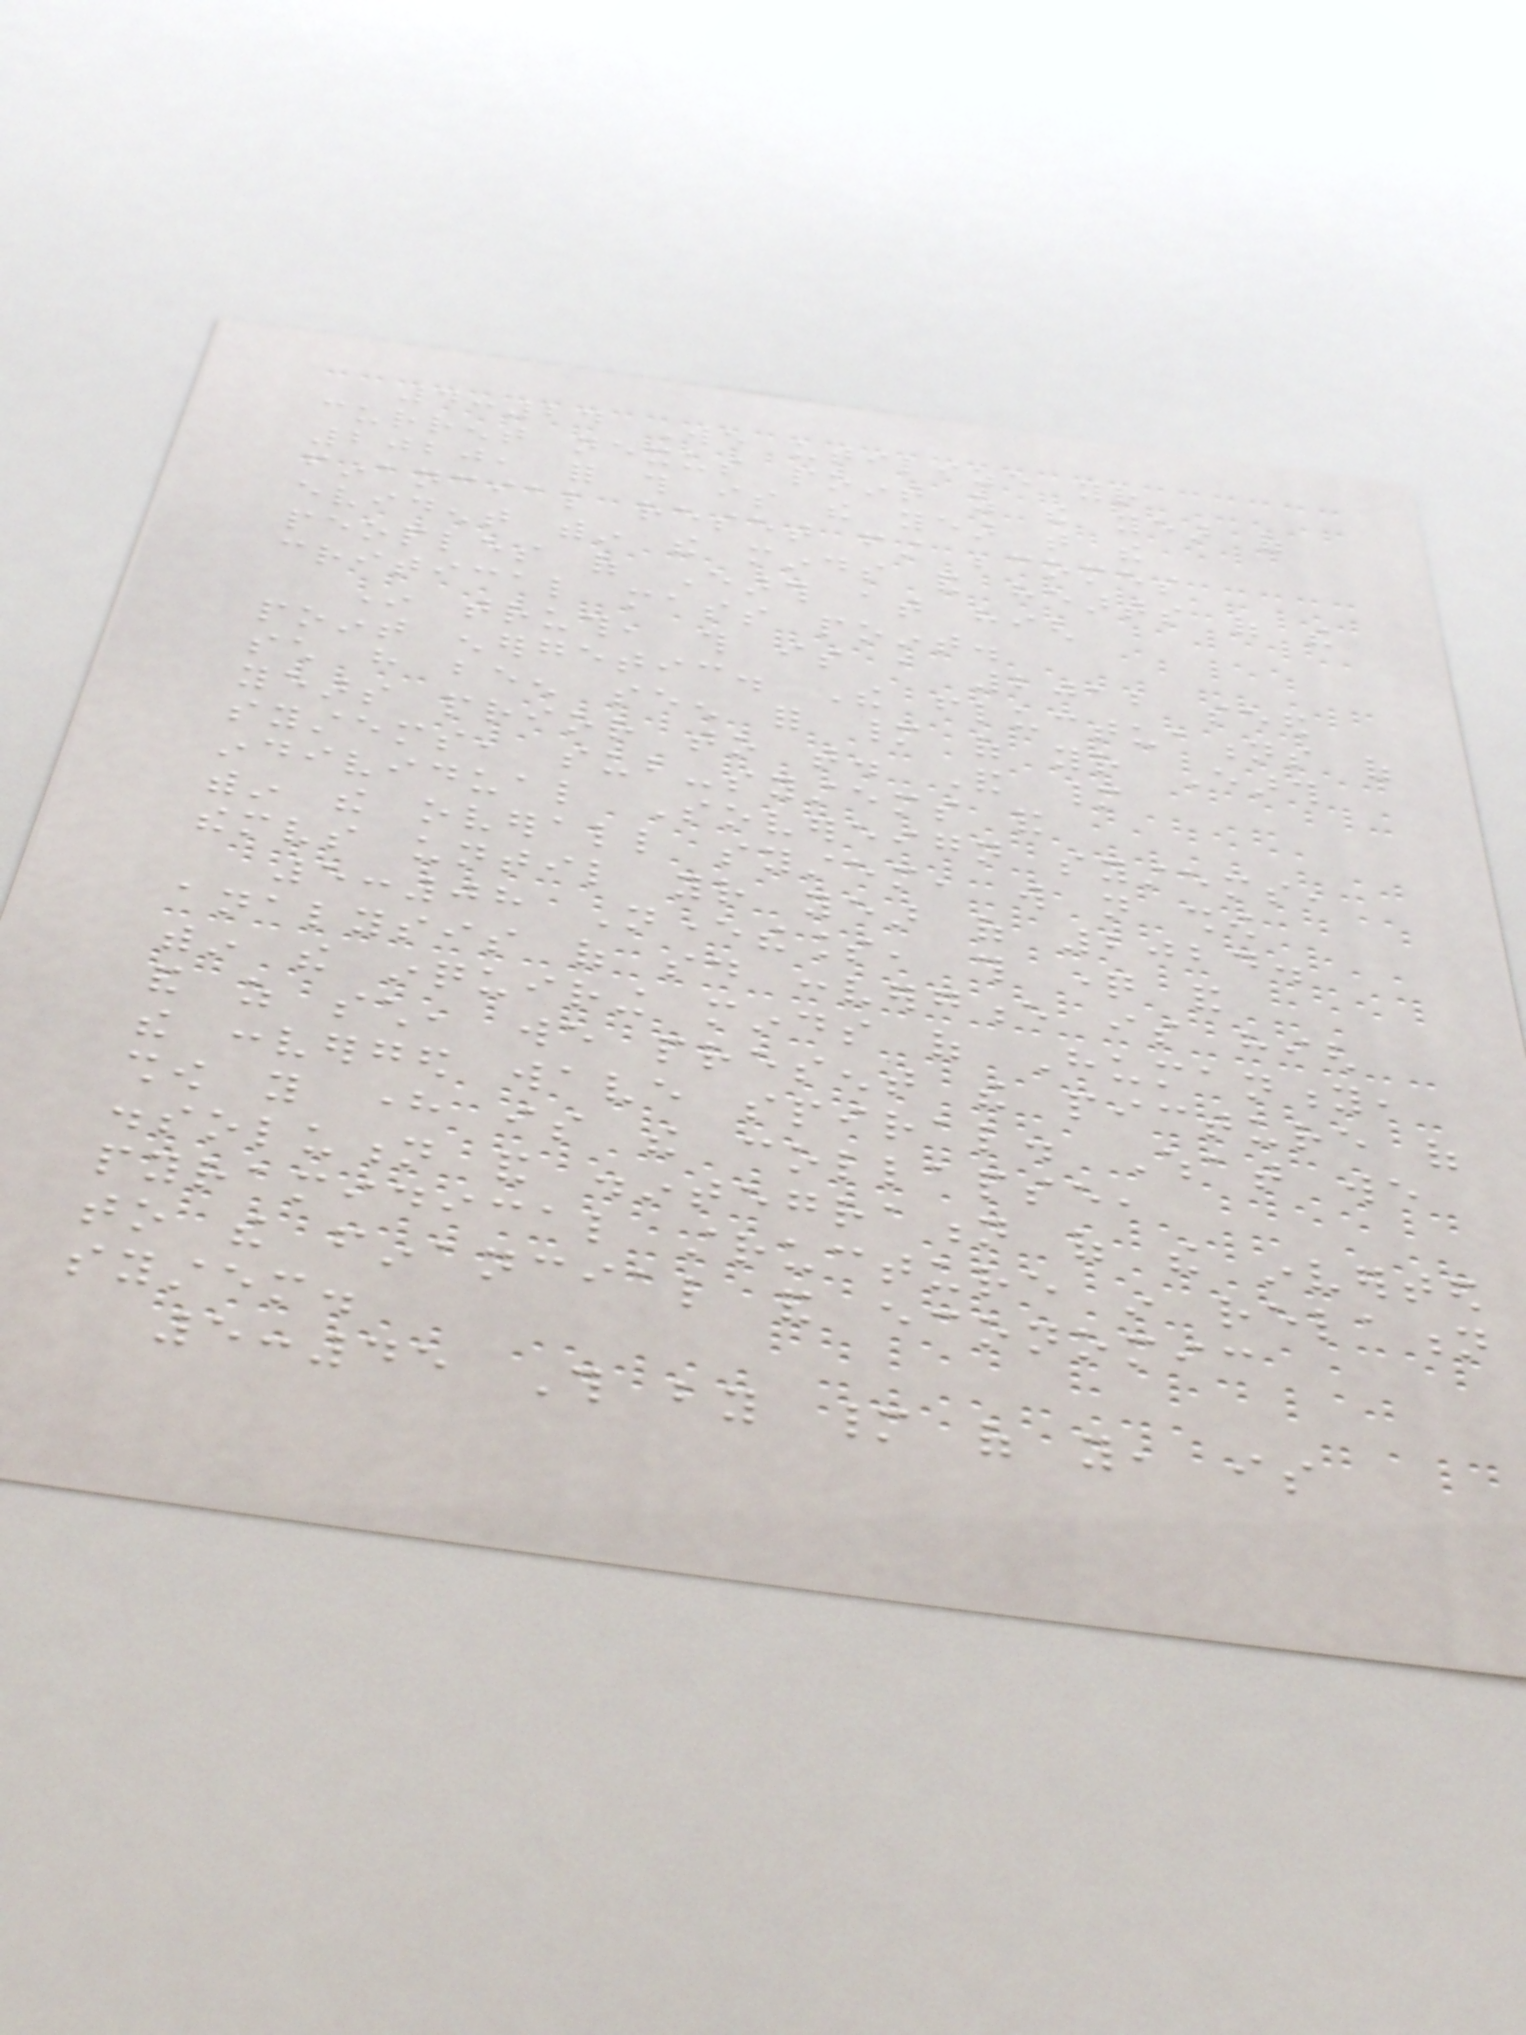4:24 We utilize your
current nexus point as the year of
2020, for this is the year that the
financial reset first becomes
evident within the minds and hearts of the
peoples of Earth at high
critical mass point.
In truth, this is a 2012 seed
point energetic. The fluctuations of
such have been seen for many of your Earth
years prior to that. And many
systems, sub-systems and
individual Sovereign systems,
within the overall system, will not show
themselves until your year of 2024.
5:08 Nevertheless, this question and
analysis of said convergence is high
within the inquiring minds of Humanity,
and as such, we present the picture of
the converged wave spiral. What we
show you here is the collapse,
dissolution and disintegration of the inverted
pyramidical structure in relation
to the financial and economic
system.
5:45 This by many of you, is
